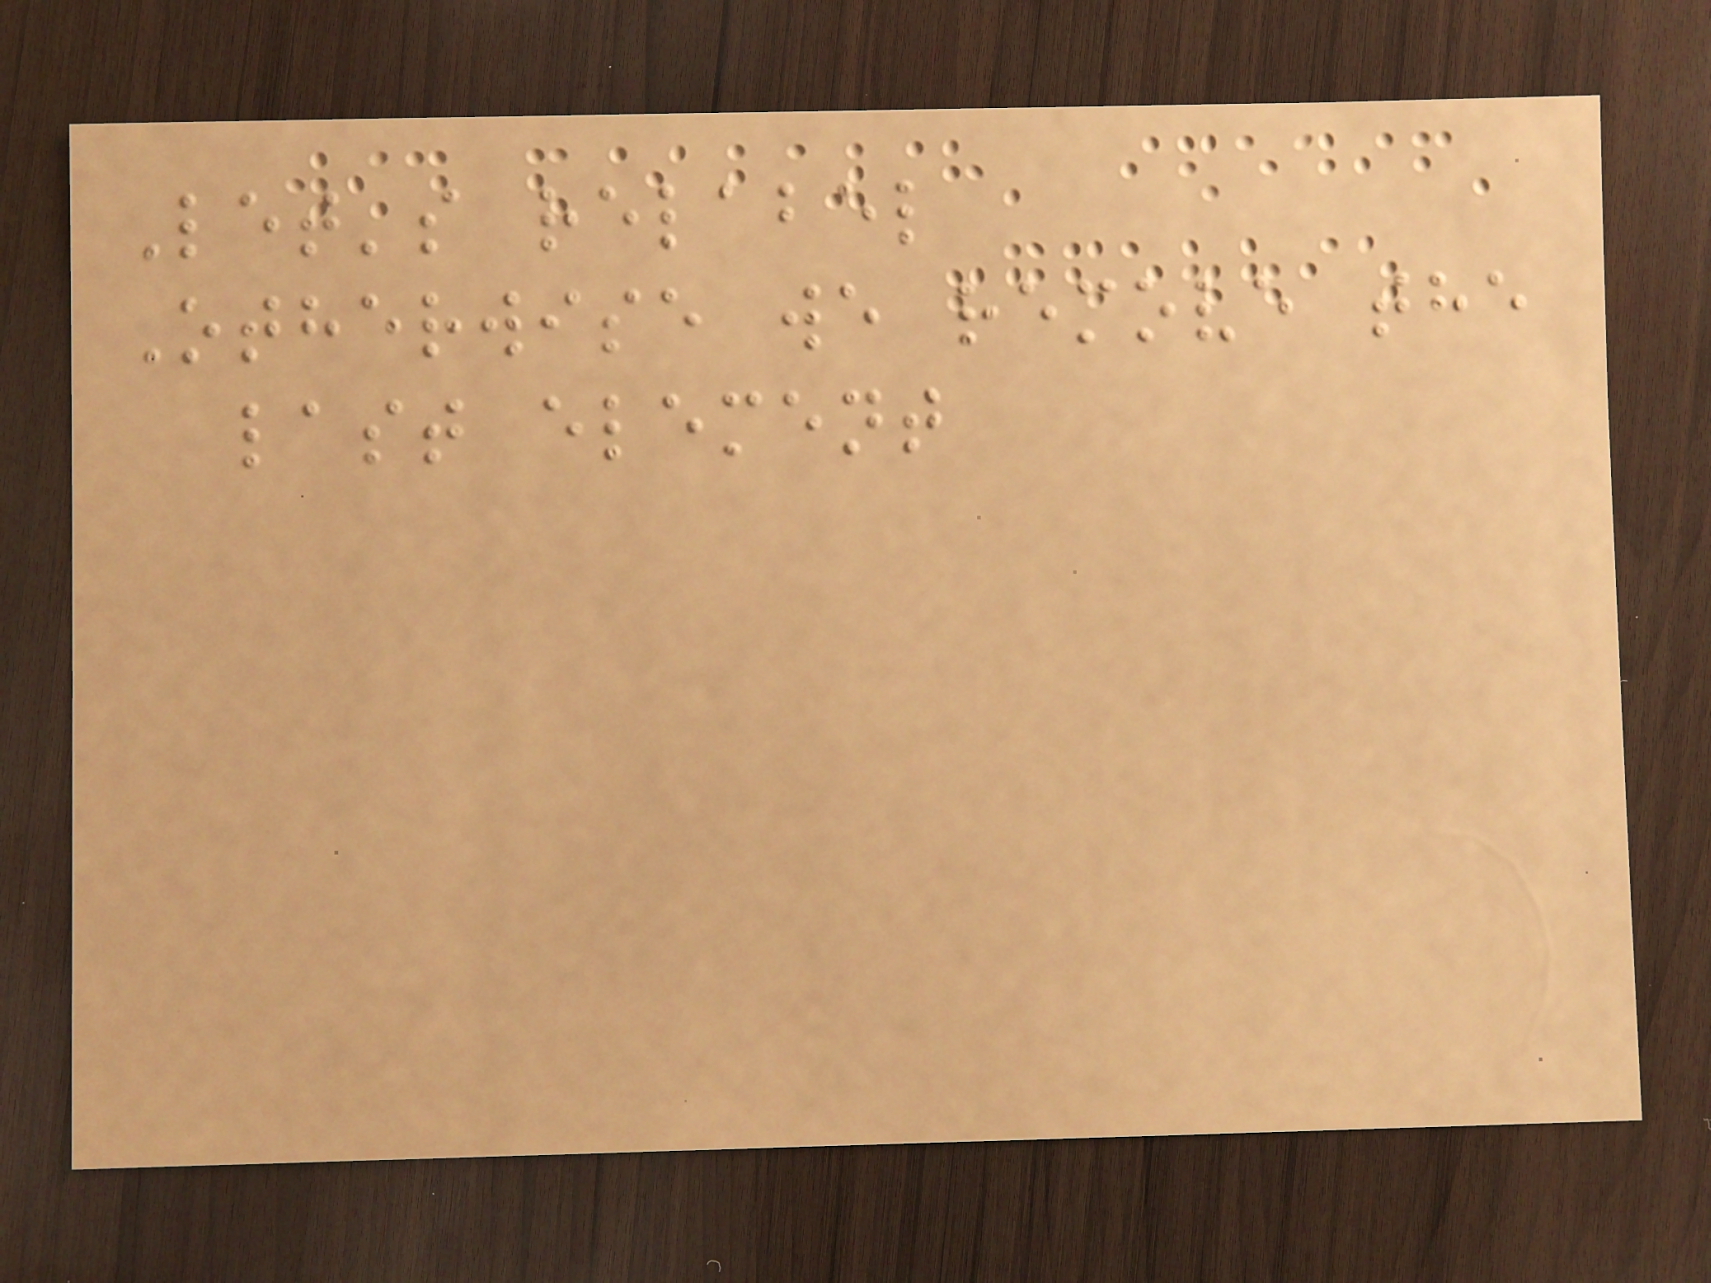Let's relabel
Otherwise we remove the
last element
